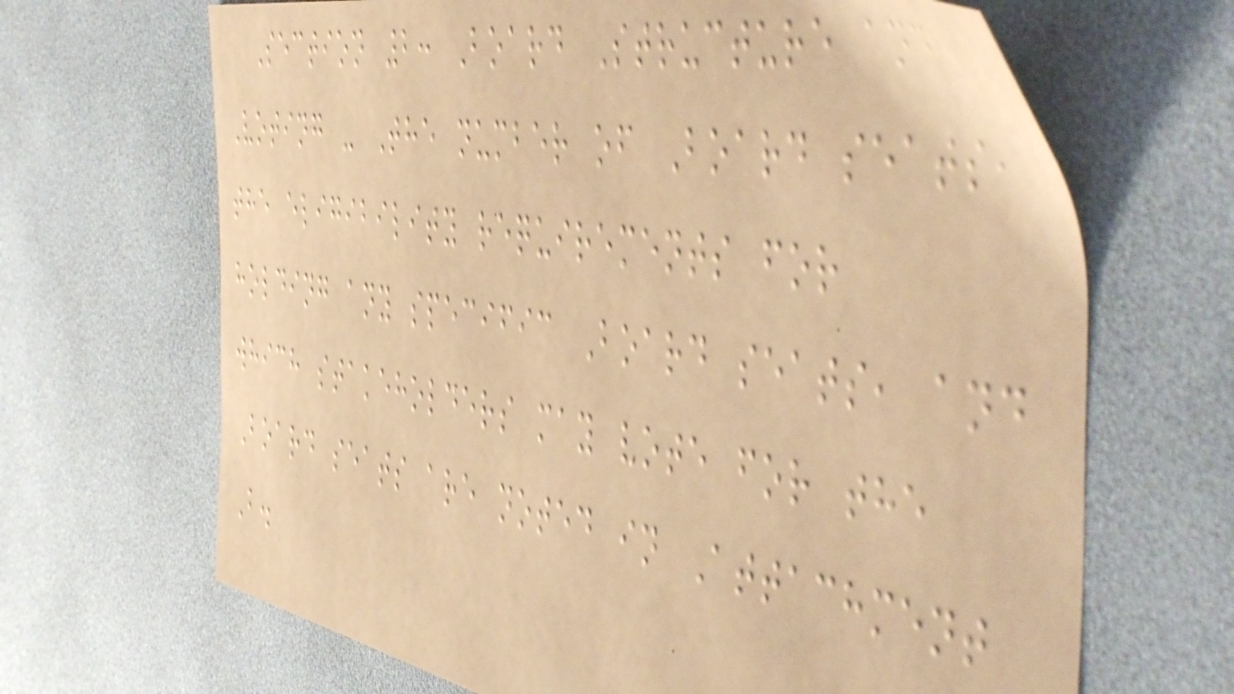Section 2: Board Structure and
Voting - The number of Board seats,
the eligibility requirements for
holding any specific Board seats, and
which stakeholders may vote for the
Board seats are noted in Attachment
B.
